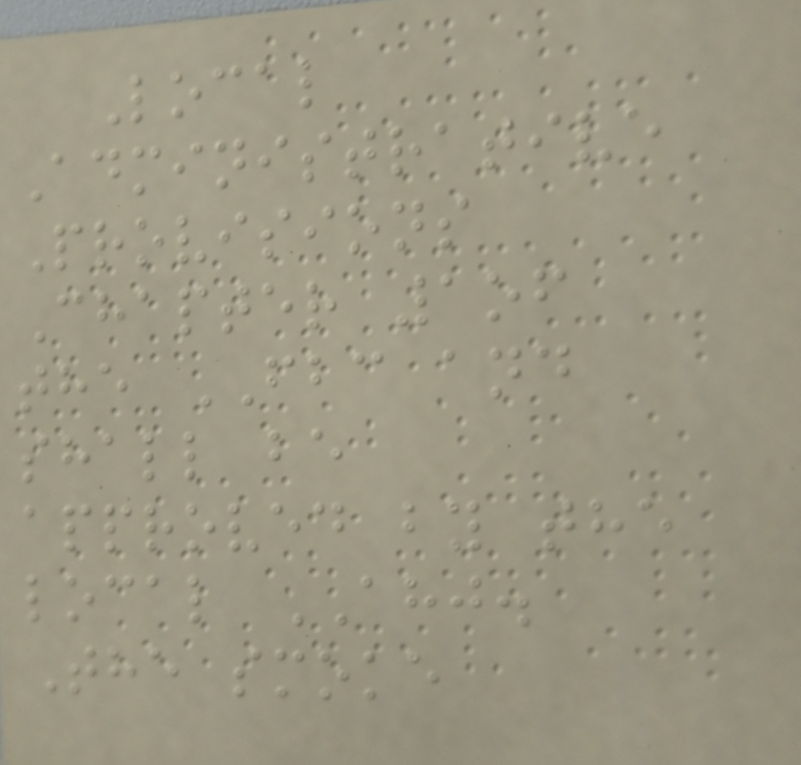Local
Administrative
Provisions
Chapter 1of
the FBC and
shall be
approved by the
local AHJ.
The smoke
